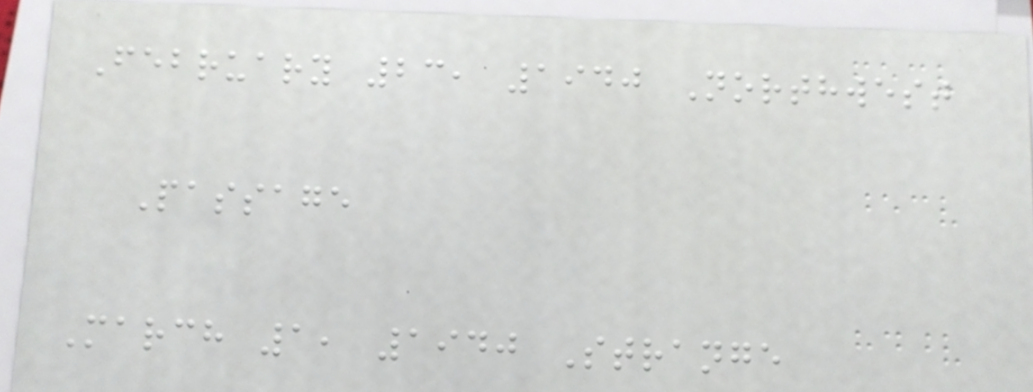February 23, 1940 Northwest
Passage
March 1, 1940 Strange
